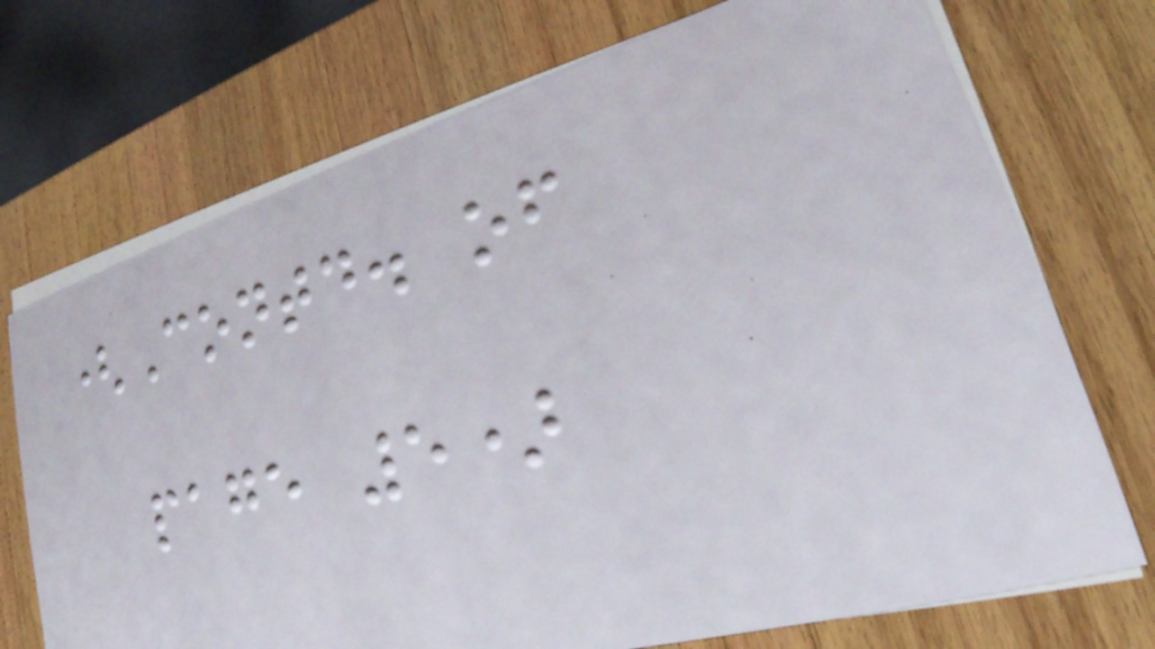(Contd. of
page 5)
